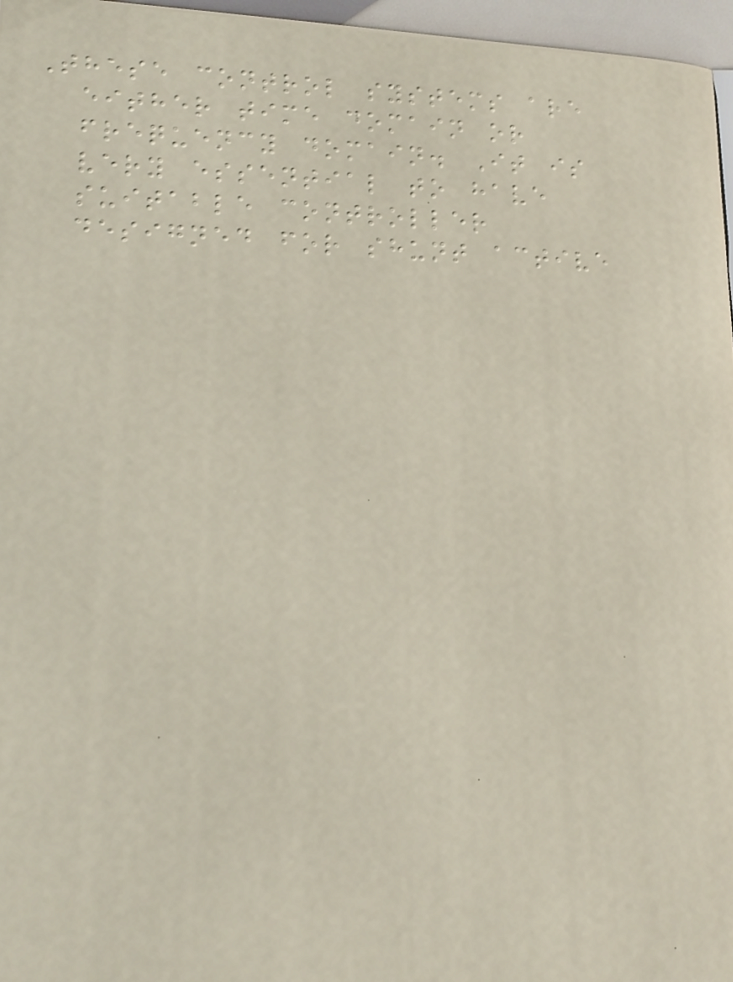These control systems are
either time domain or
frequency domain. It is
very essential to have
suitable controller
designed for shunt active
